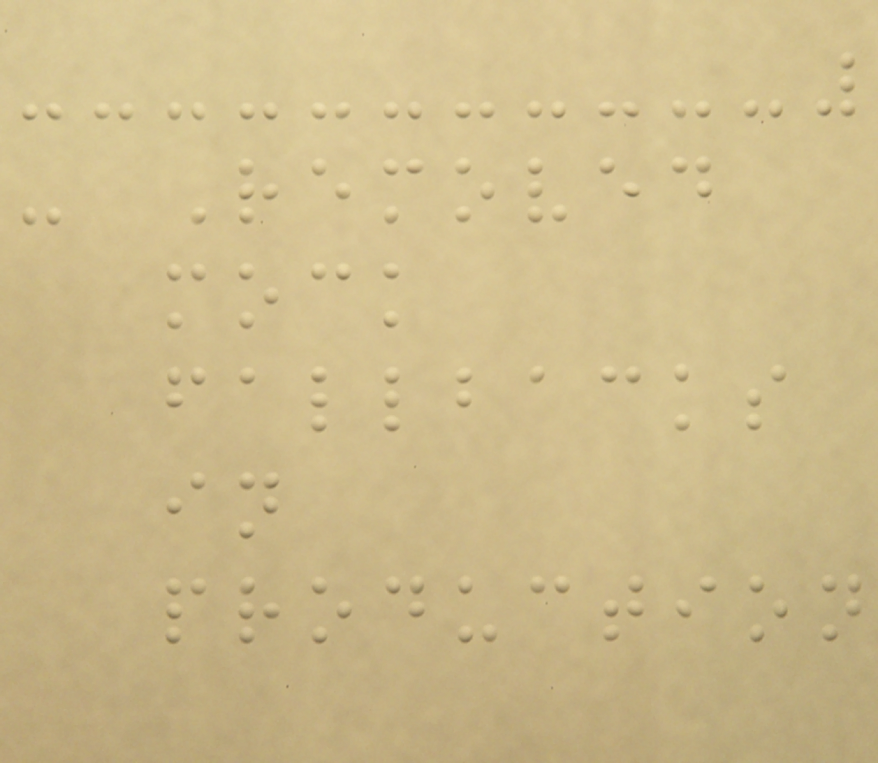- Removed
mock
fallbacks
in
production
